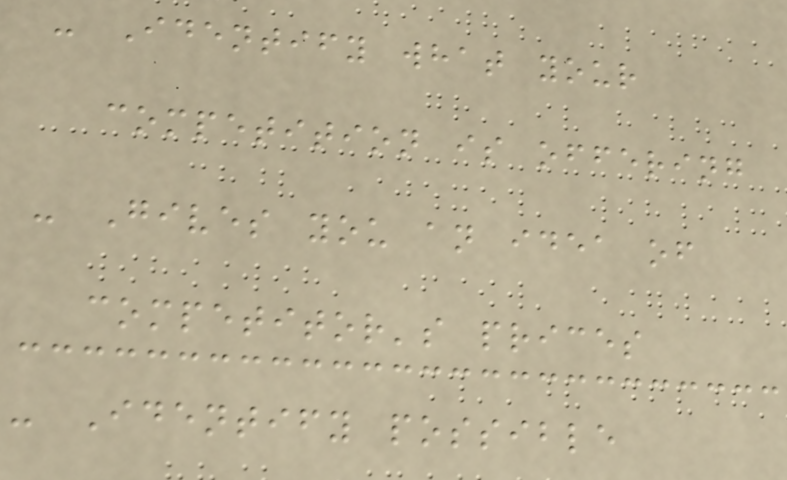- Identify what your
competition is offering
- Gives you an idea of
competitor's prices
- Identify possible
